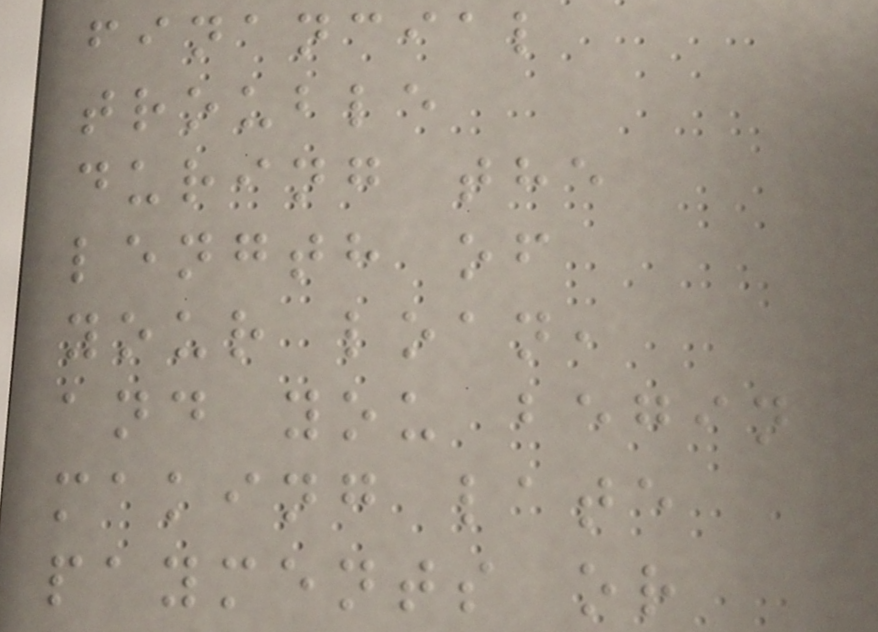financial
trouble
during the
length of
your loan,
and you begin
making late
payments or
